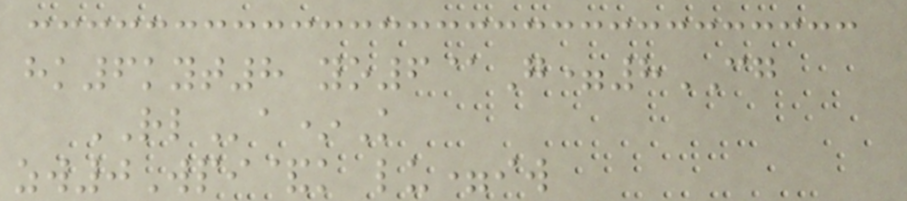hk6kyt8 yo6@G=8CG
RLa*K
zw0Wpi&k lu=iw
